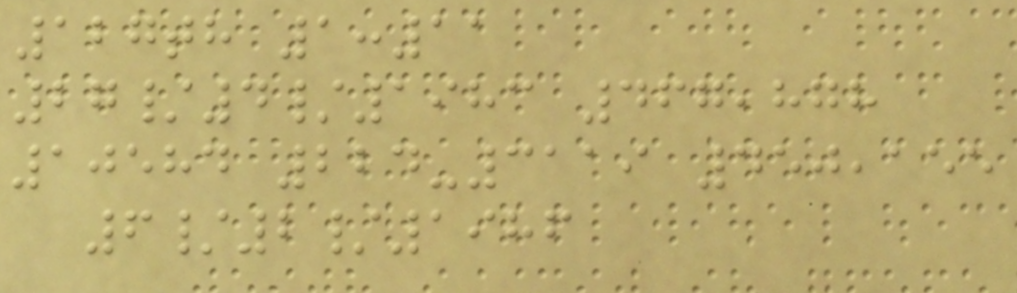127th 1:11
27/4/1983 467,878
10584 224-3119 450,155
6/2/1986
